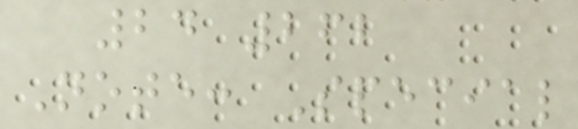24 262
Note: Special
